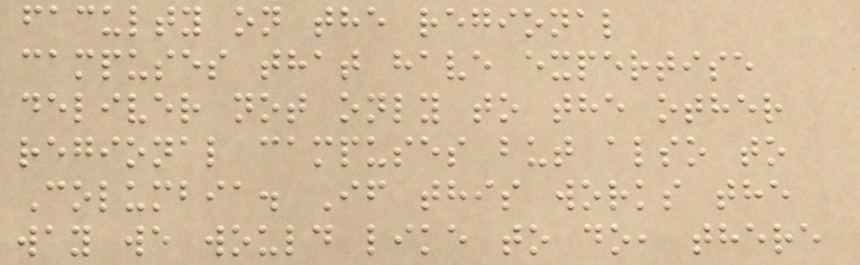faculty on the regional
campuses that have expertise
deliver not only to the other
regional campuses but also to
Columbia. If this works the
way we would like to do, there
